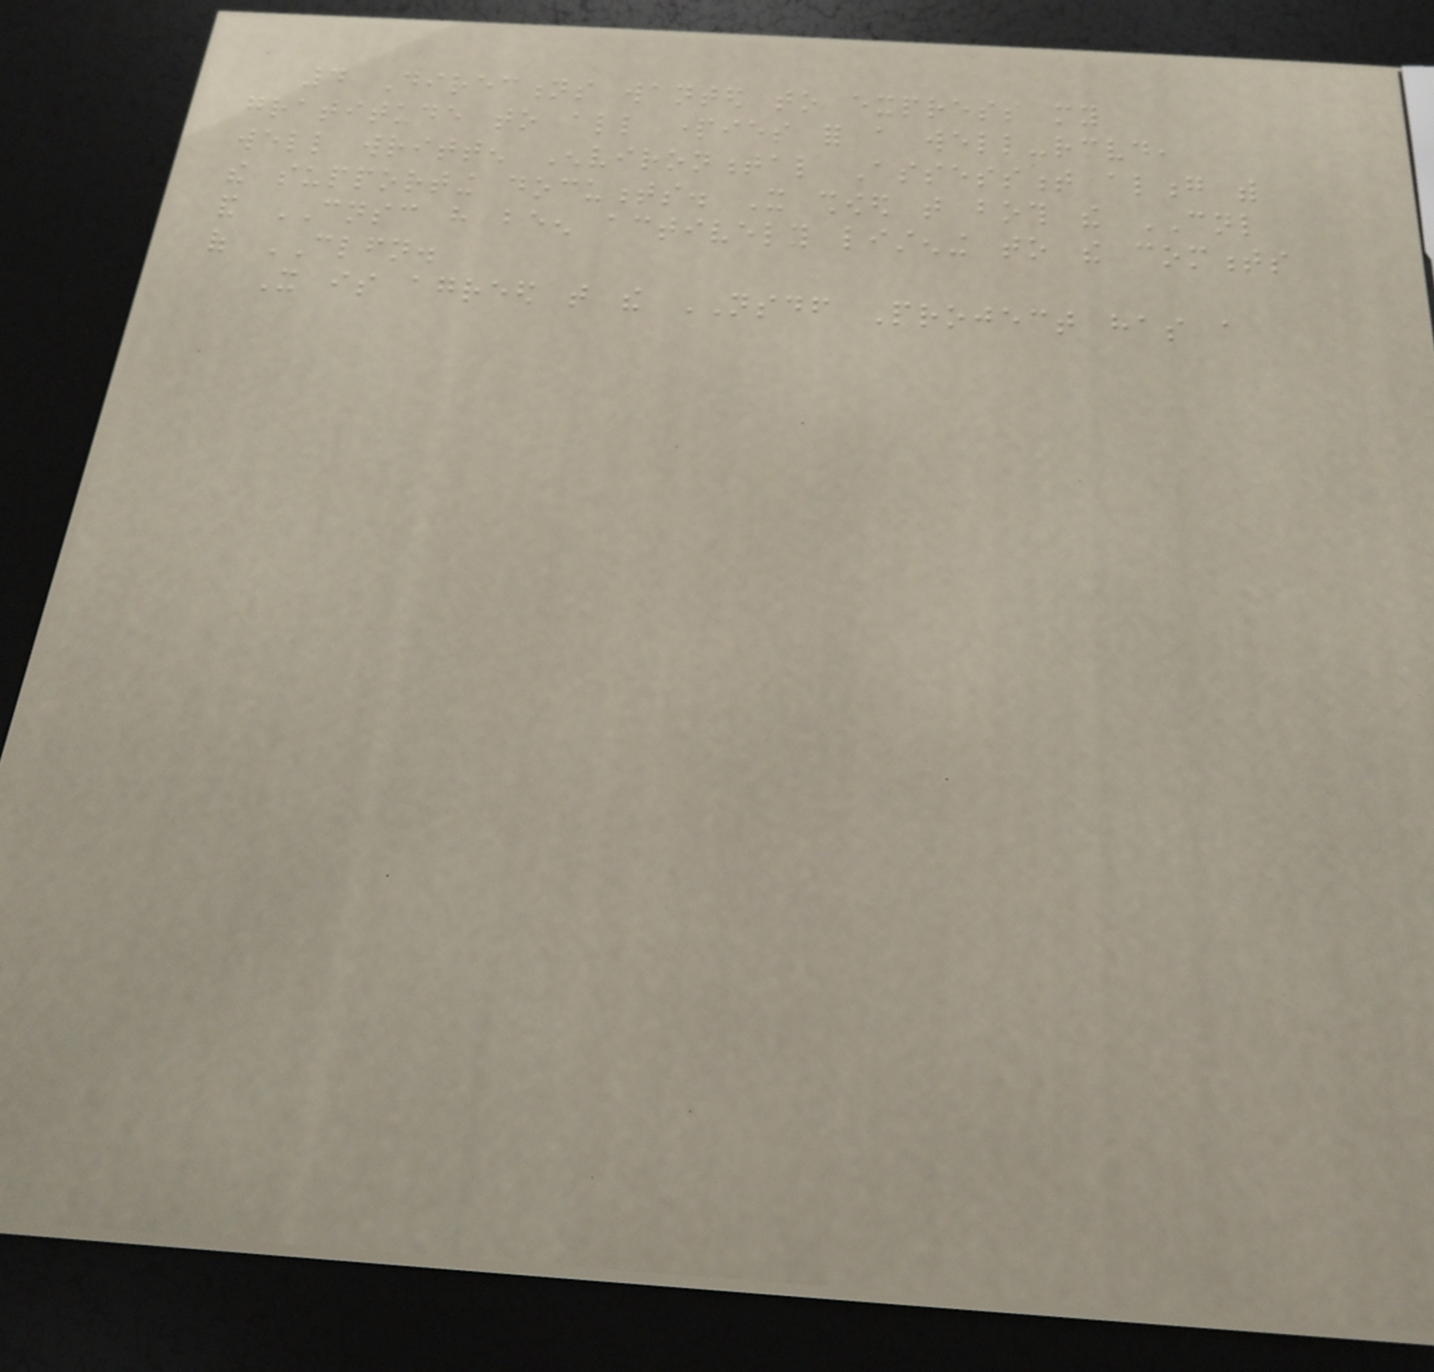4 Directions wanted to express my
gratitude to all parties for a well-received,
well written Environmental Assessment along with
the supporting documents. It showed that both the CNL
and CNSC have been actively listening to the comments
of CLFN.
It is agreed that the NSDF Project has a
